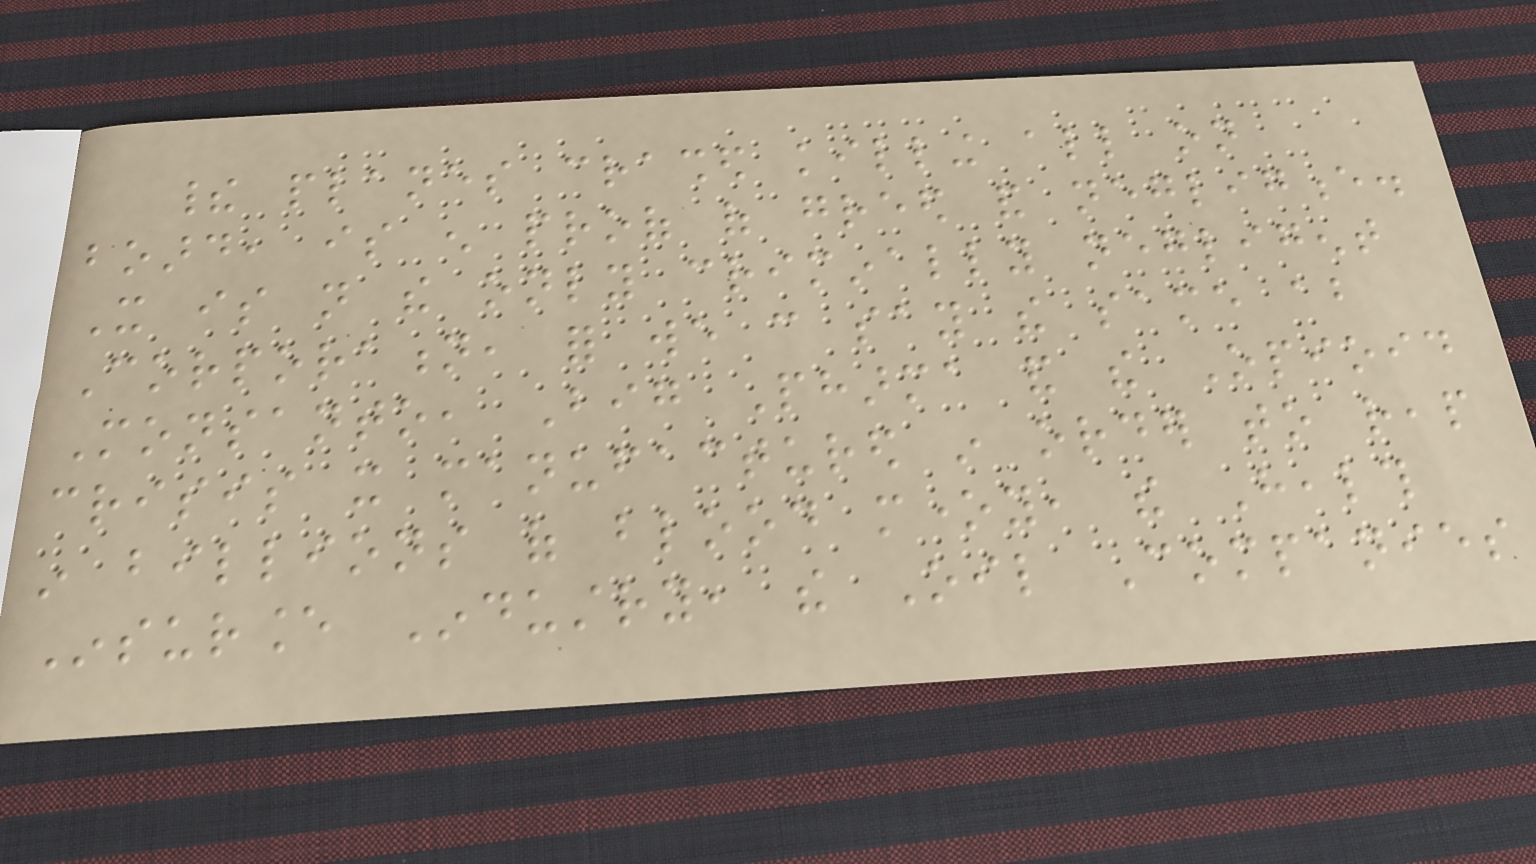their planes crashed killing all on
board, is enough proof of greed and negligence.
It is not the only criminally negligent
Corporation, for we can say the same about
Monsanto, Big Pharma and the Opioid
crisis it manufactured in order to reap
in billions of blood money, the Health
Insurance Industry, the Oil Companies
